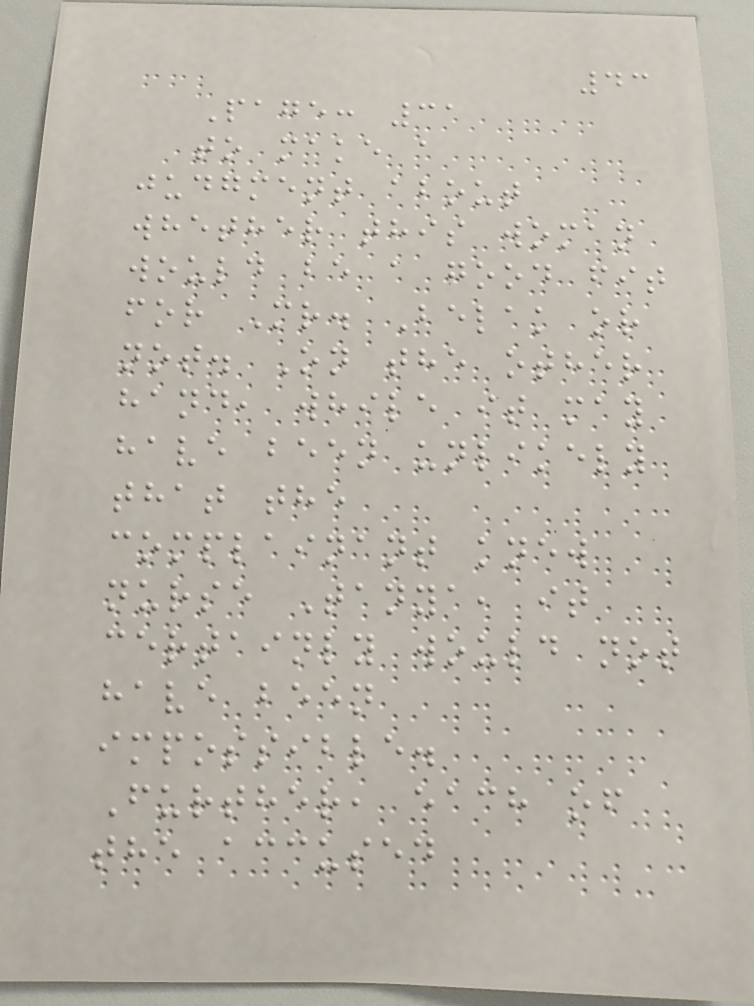43
Page: 31
to make a
judgment about
whether this woman
would be a good fit
for Mr. Belak or
not. On the other
hand, while it may
have been unlikely
that the
complainant knew
nurse Tanya, it
certainly would not
have been
impossible.
Further, each of
the accused
